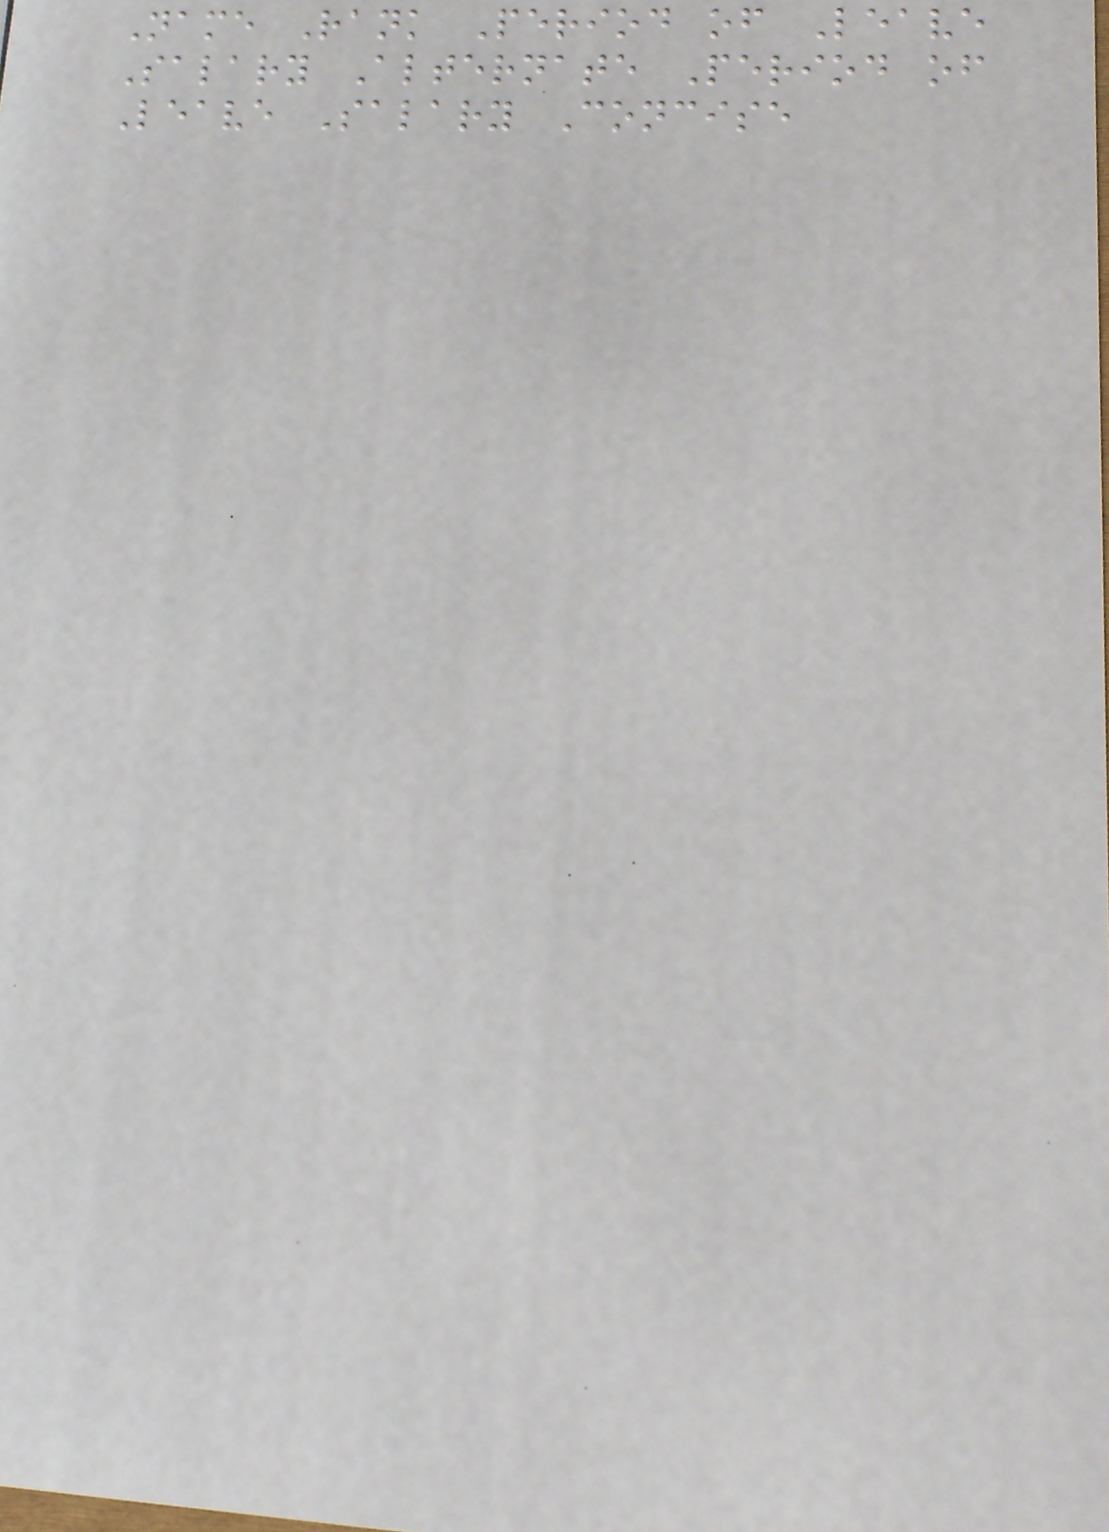Name Rank Period of Leave
Salary Alternate Period of
Leave Salary Concise
